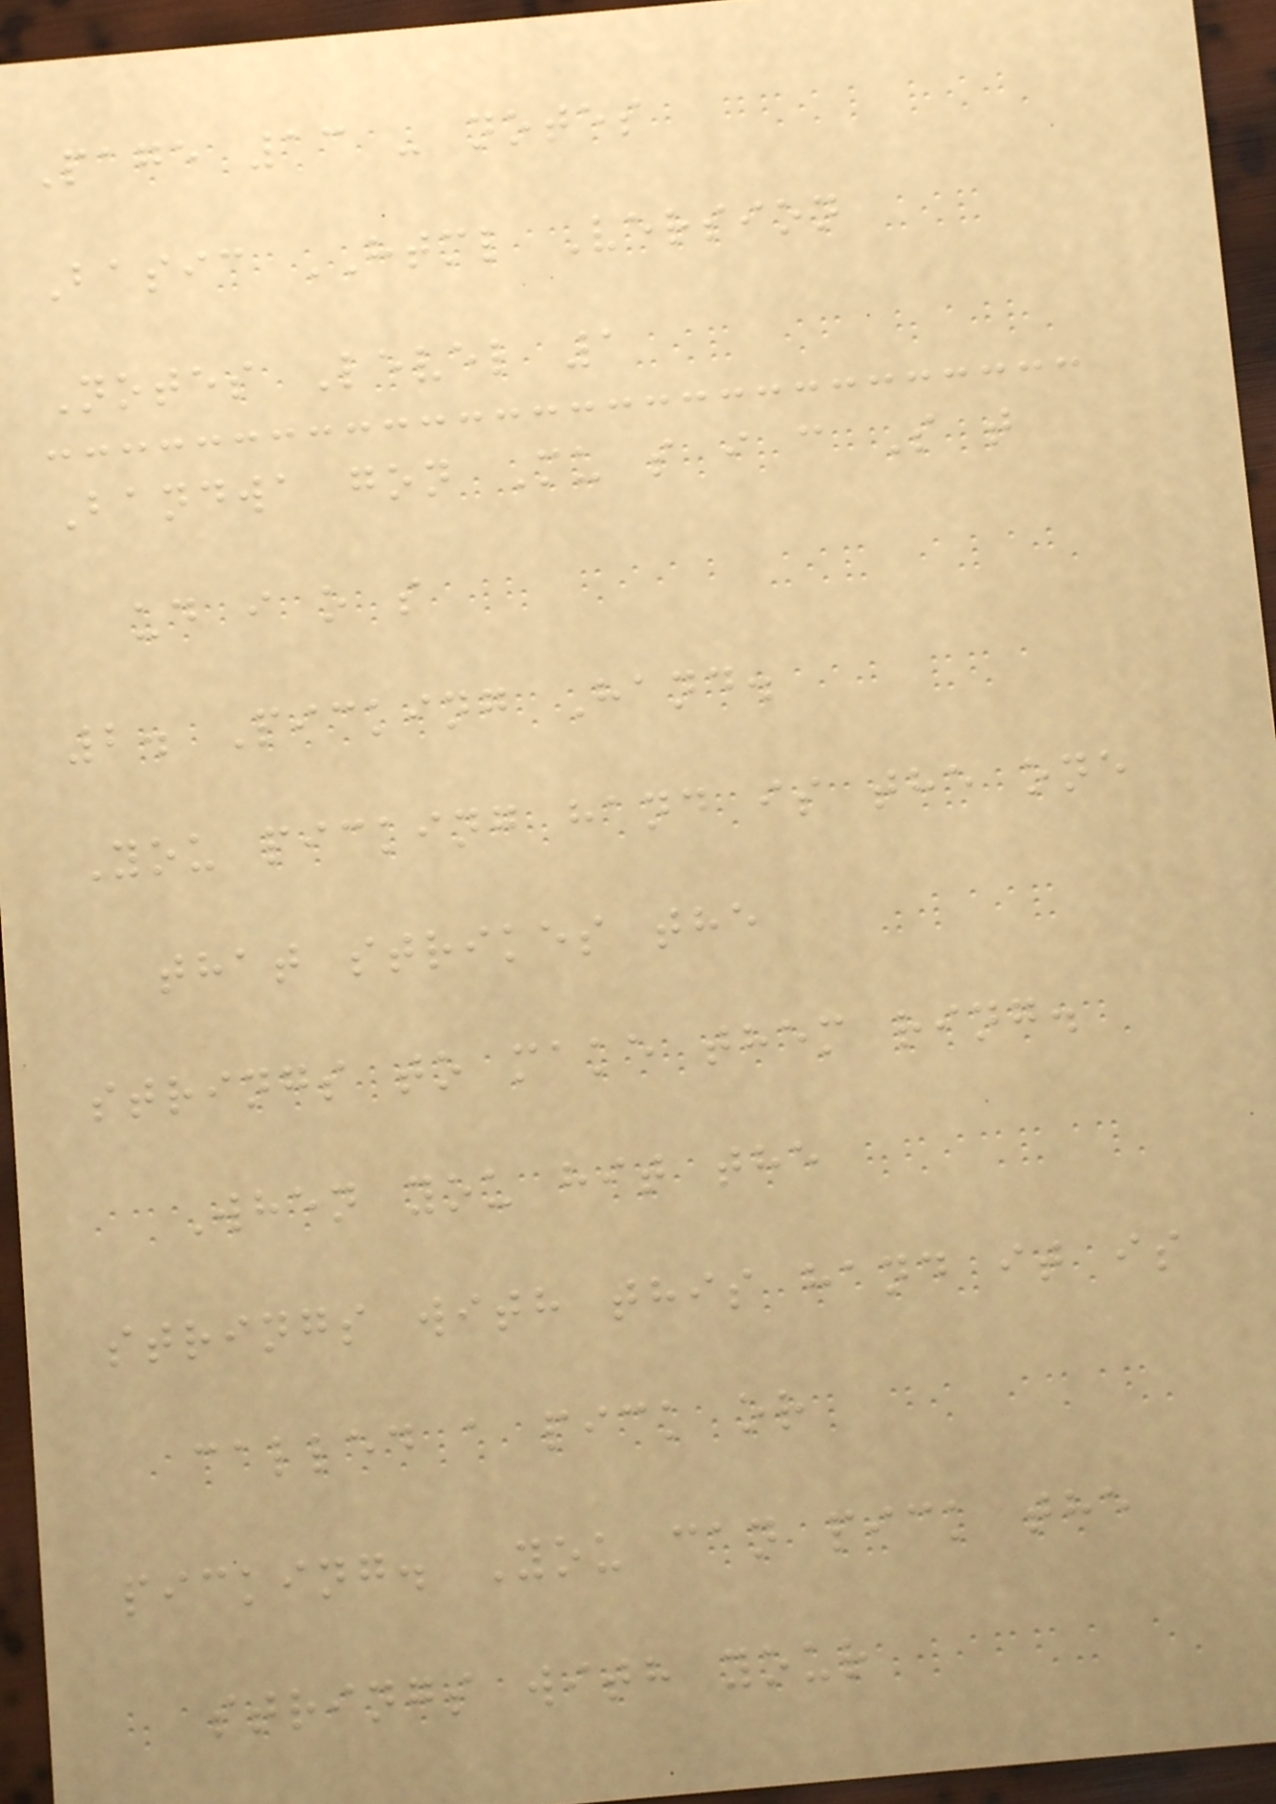Page 13 - notes
Basic HTML Version
Notes Level 1
Bandwa gon Mu s i c S t
ud i o s
2. Picking Hand.
You picking hand is the one
that strikes the
strings to make them ring.
When you hit the
strings with this hand it is
called a pick or
picking. You can pick the
strings with your
